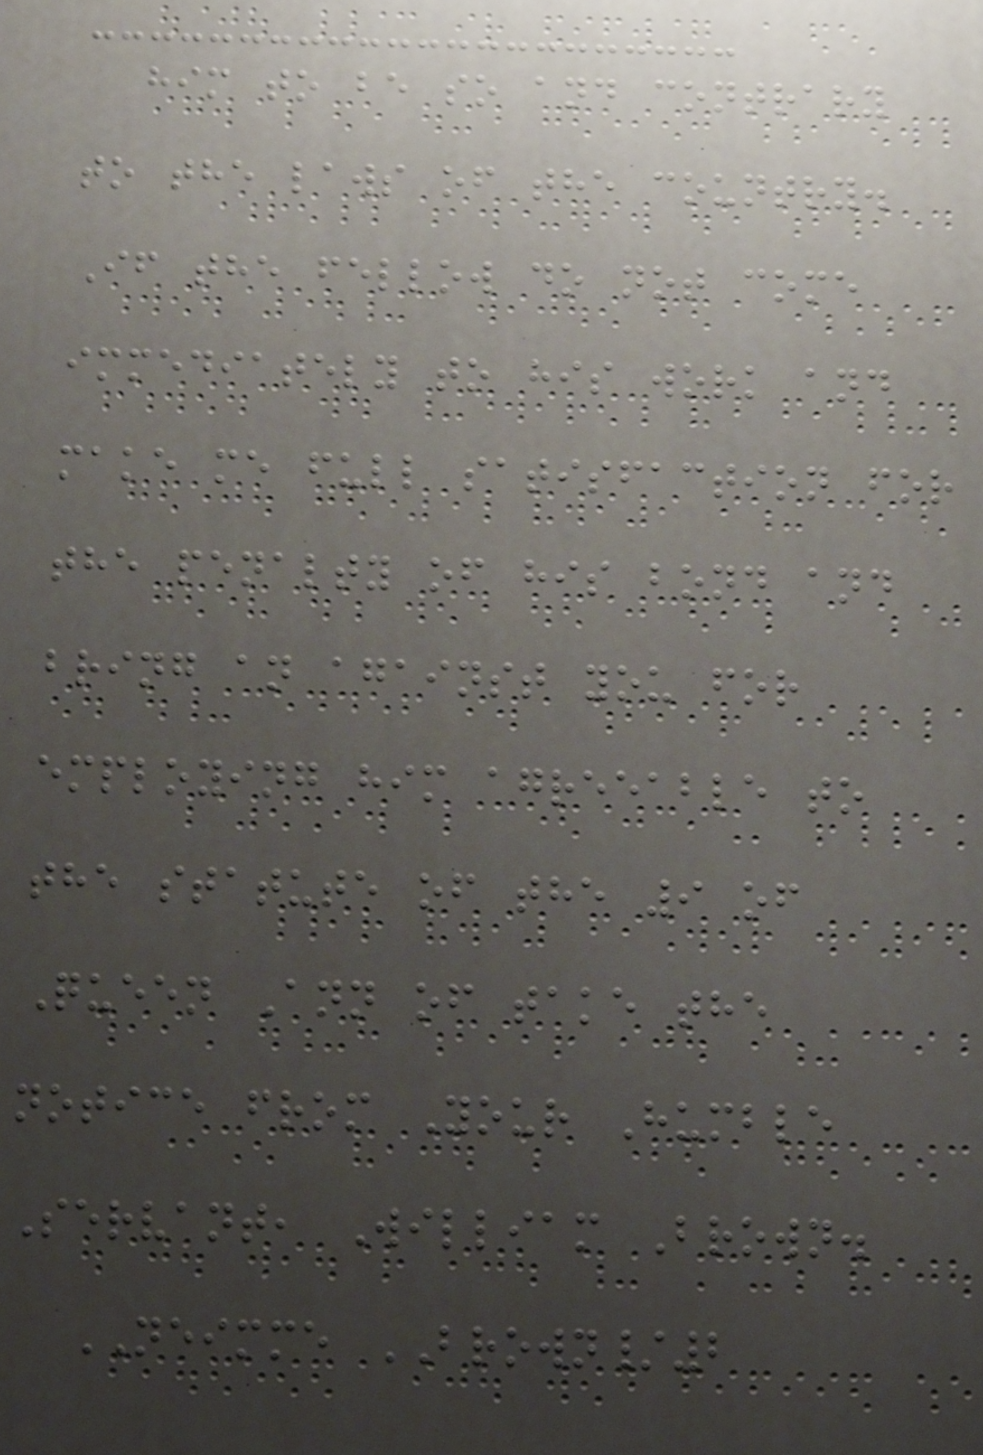him to be so and contrary
to the laws of the country.
If the fellow do not come
immediately to his work and
make me full satisfaction for
the penalty of his bond and
bring an against you for
employing him agreeable to
the statute of the 9 of
Queen Ann of take the
notice from Your Humble
Servant, William Brown.
NEIMME BROWN/2
